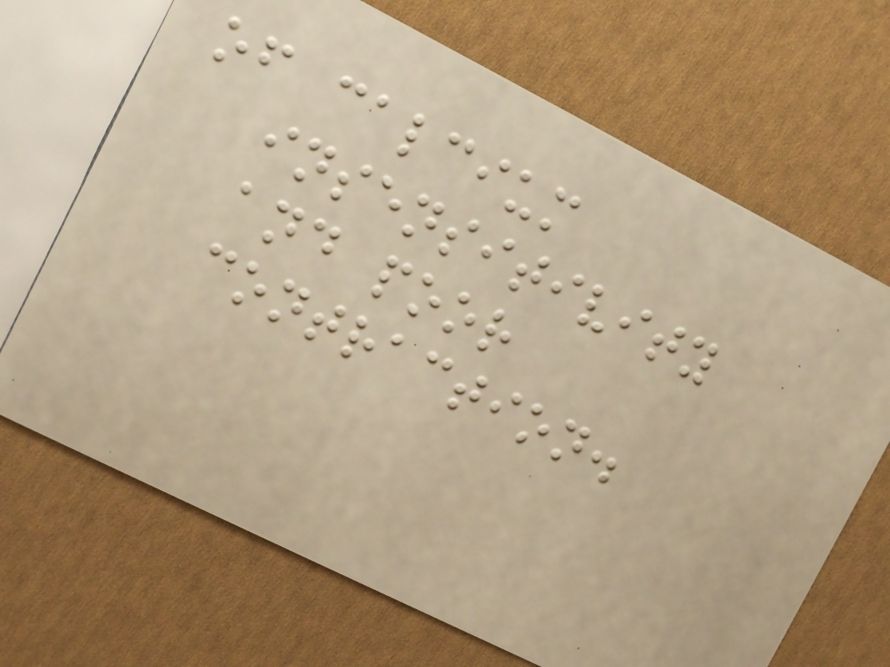of calcium
insensitivity
and poor
contraction.
